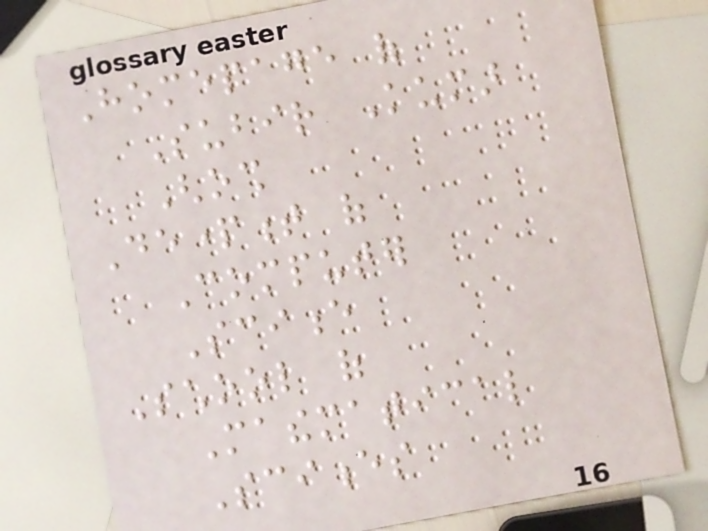Homepage of
Subir Kumar
Ghosh
Department of
Computer
Science
School of
Mathematical
Sciences
